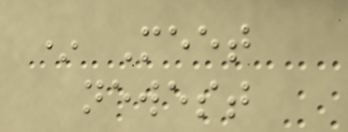* Meet
newest
